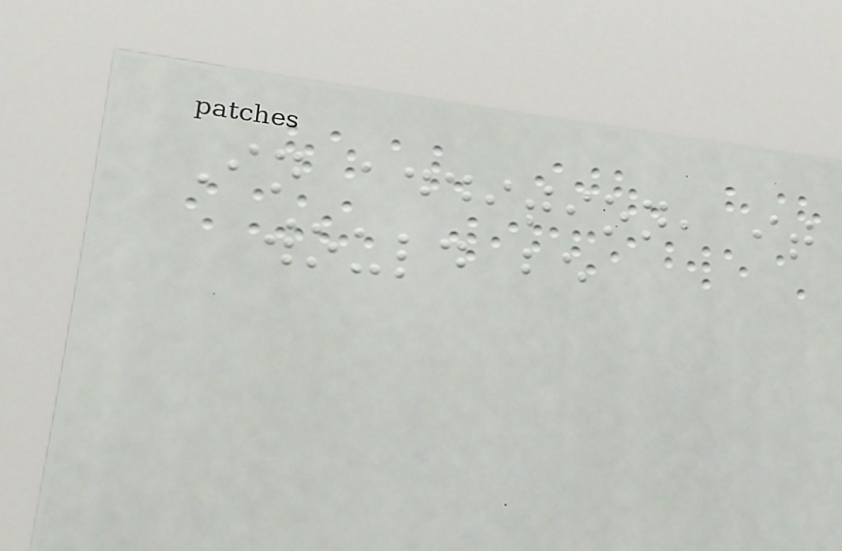In addition, it
would be
